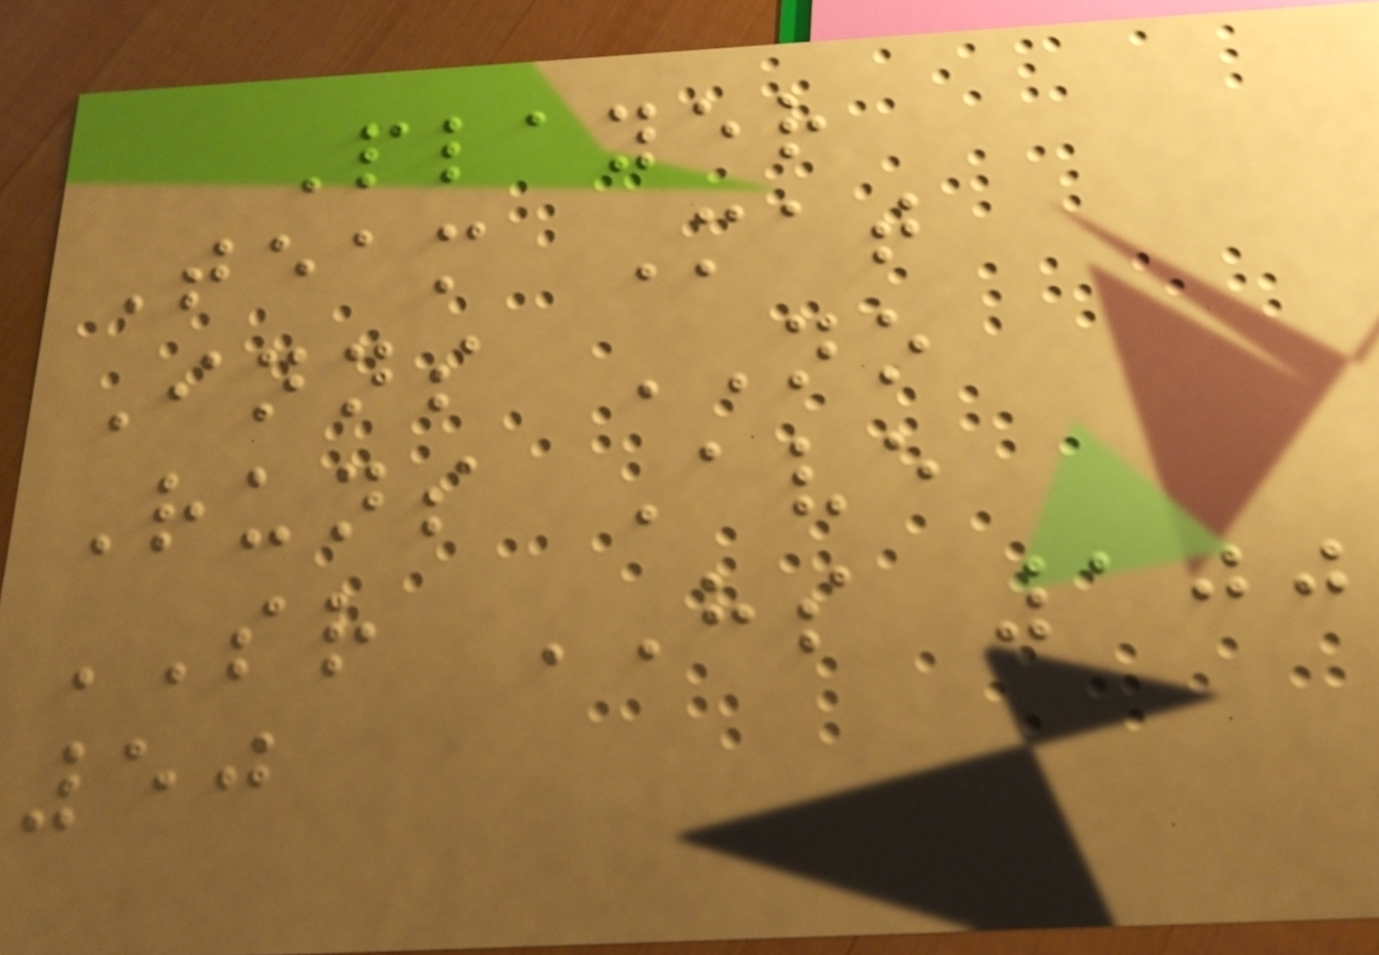Player
Team Mat
Inns NO
Runs Ave
SR HS 100
50
